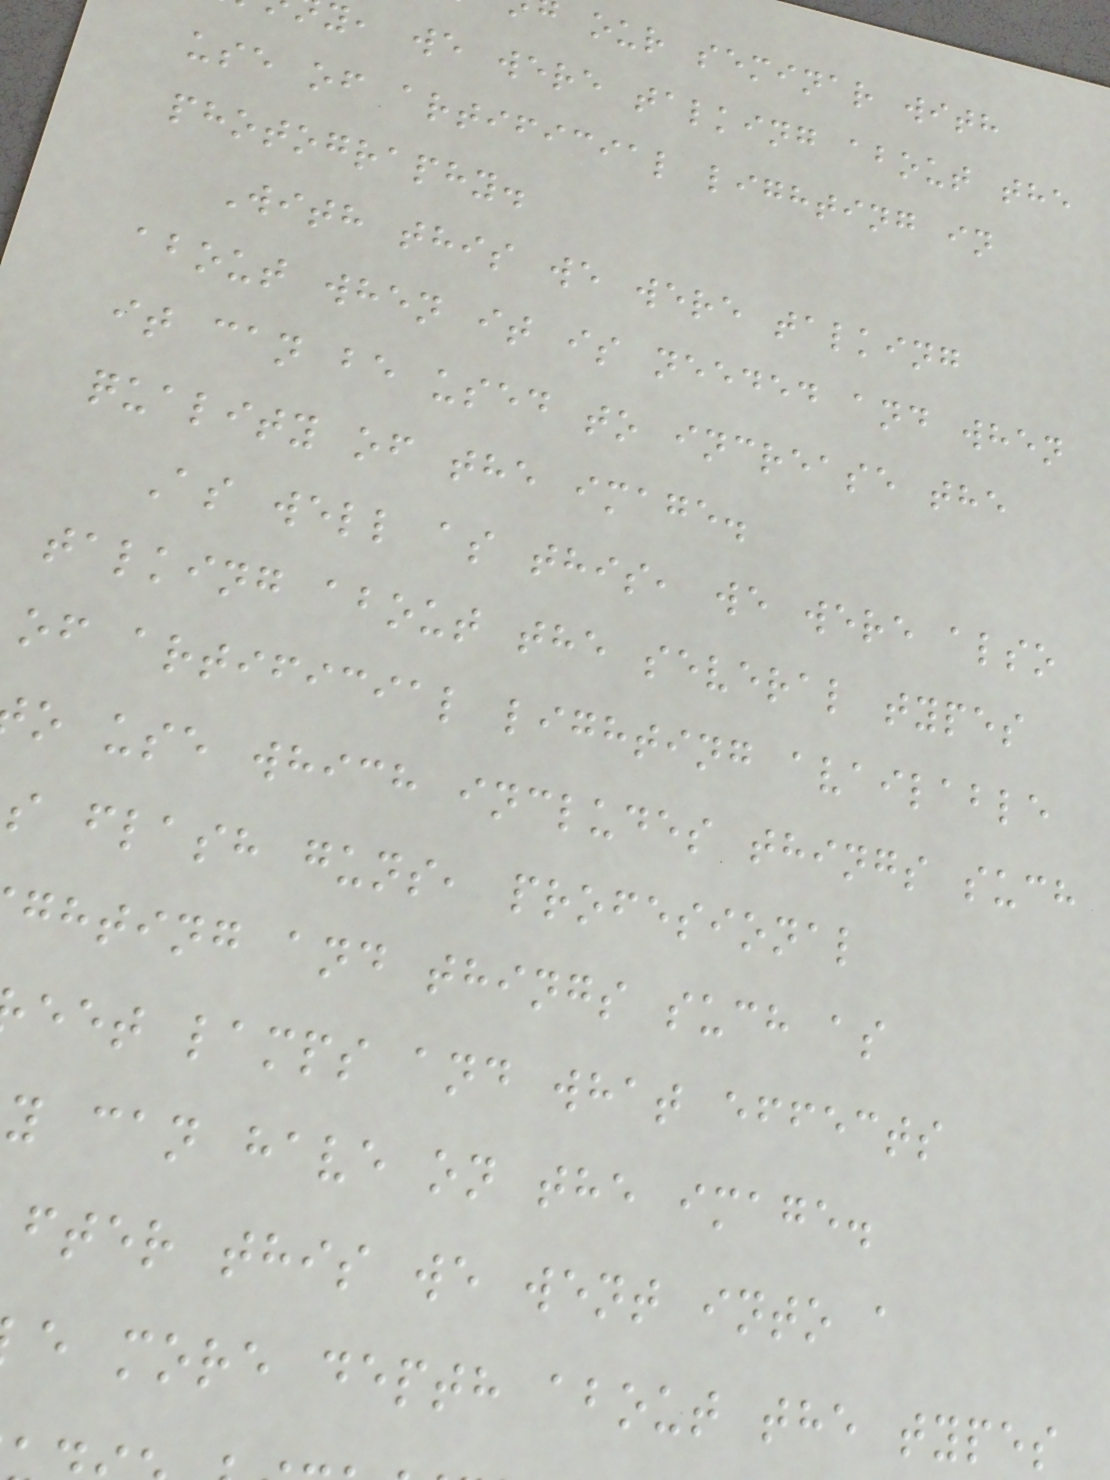our seminar with
y, we were talking about the
use of artificial lighting in
photography.
With this we were talking
about when it is needed and when
it can be used to increase the
quality of the image.
As well as this, we were also
talking about the several types
of artificial lighting available
o use which includes things such
s flash guns, profesional
ghting and things such as
eet lamps and what effects
y can have on the image.
fter this we went into a
e more depth about the types
